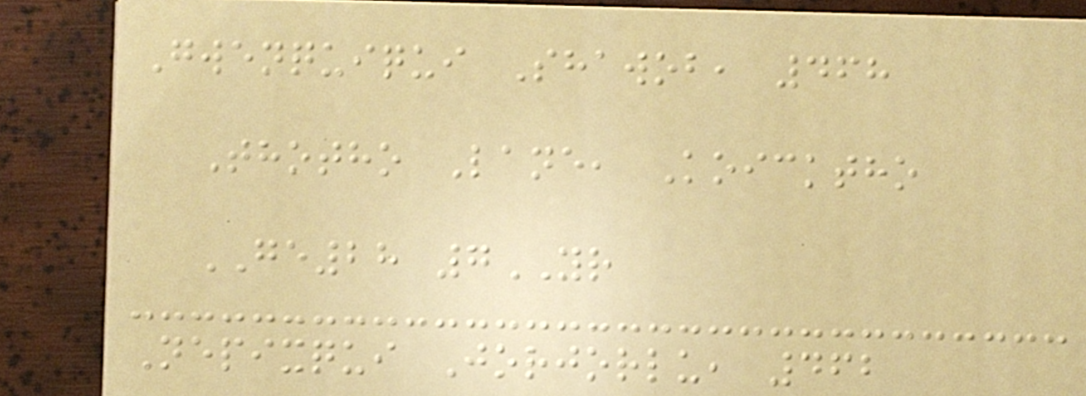Gwenquiqui Shawob, 468
Thotho Lane, Koicktho
GE28 7YR
Nepixqui Jorjorlu, 462
